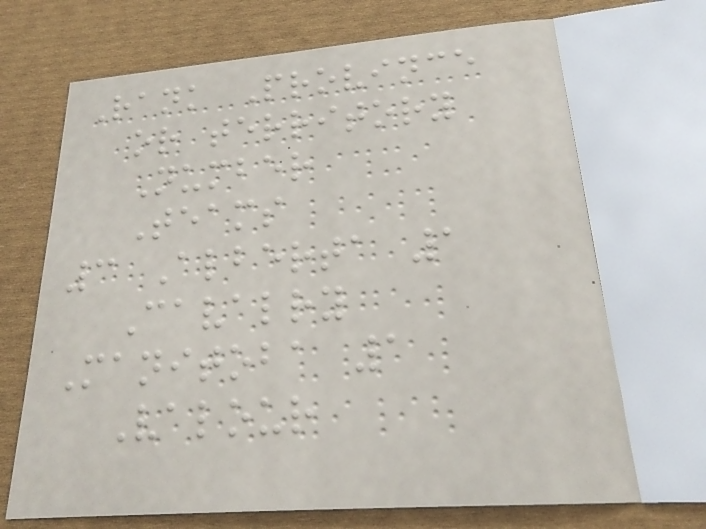Rank Province
or territory
Number
Teams
3 Alberta 1
Cavalry
Manitoba 1
Valour
